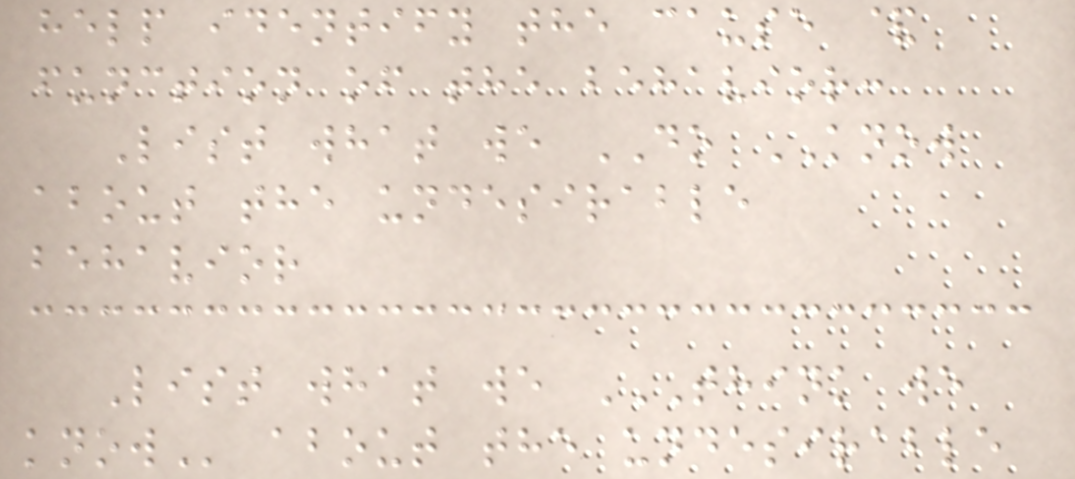help identify the cause &
function of the behavior:
List what we DO KNOW
about the undesirable
behavior
List what we THINK WE
KNOW about the undesirable
